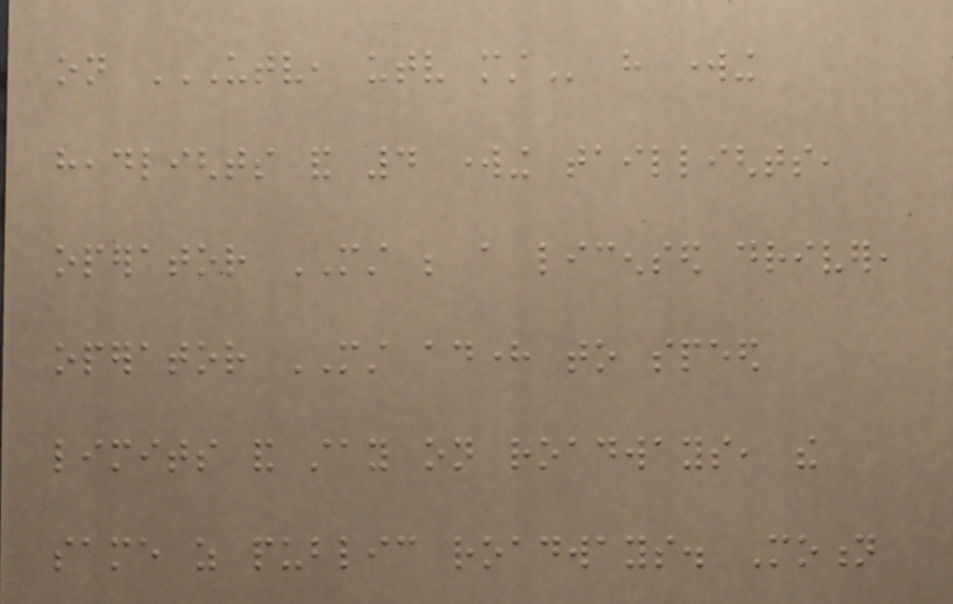on UTV, UTV MUST have working
headlights and 4 working taillights,
operator MUST be a licensed driver,
operator MUST adhere to speed
limits and stay on roadways, the
same as public roadways. Motion
